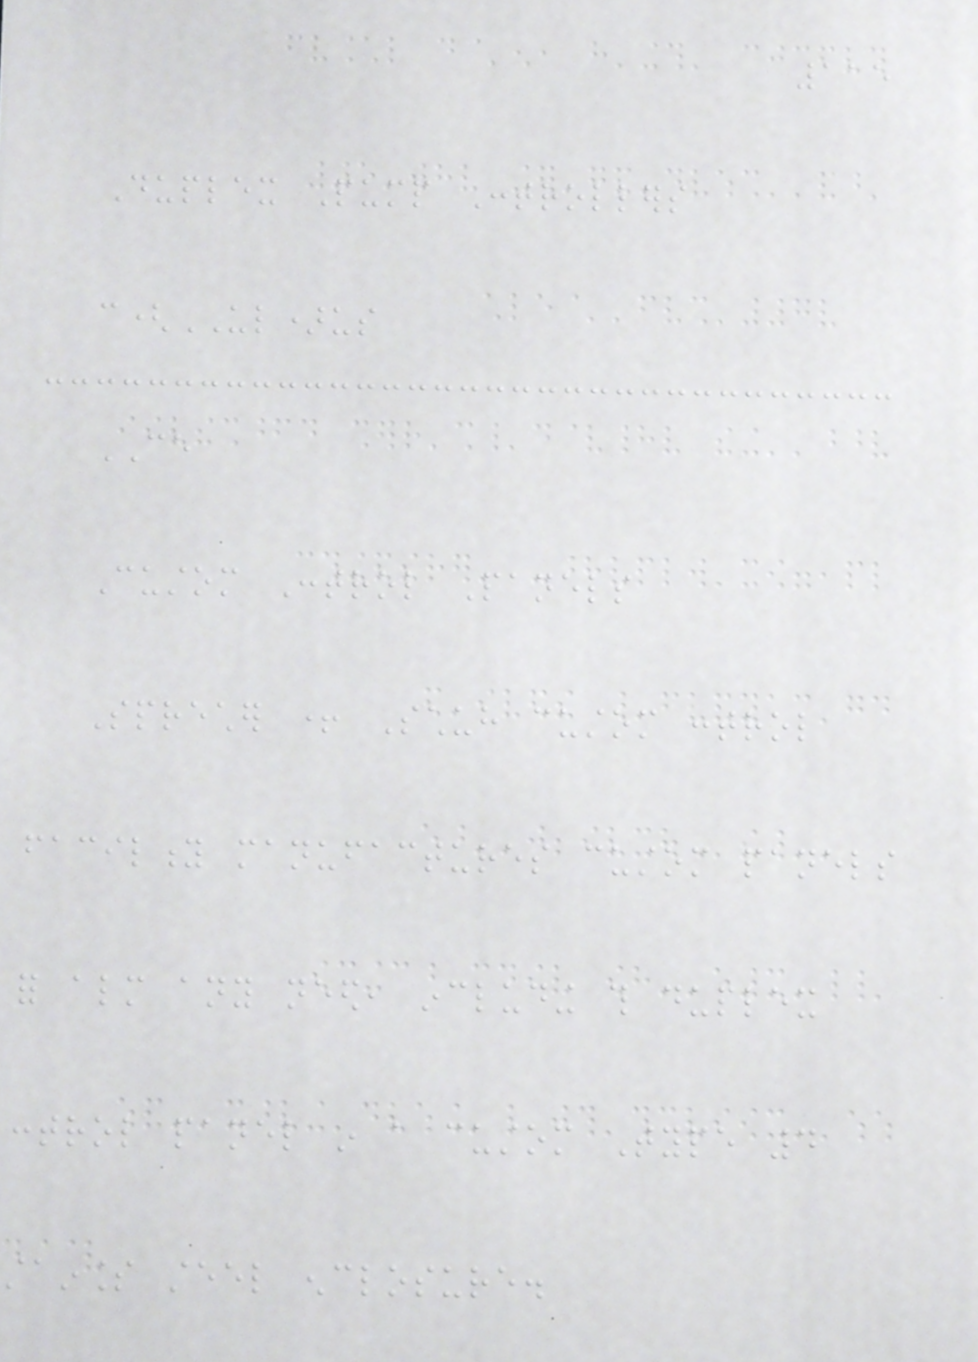115
Duplex Pump Controllers
c(UL)us
CE
Custom Control Panels
Sprecher + Schuh custom control
facility manufactures custom panels
for almost any need, including this duplex
control panel in a custom Type 4
stainless steel enclosure.
